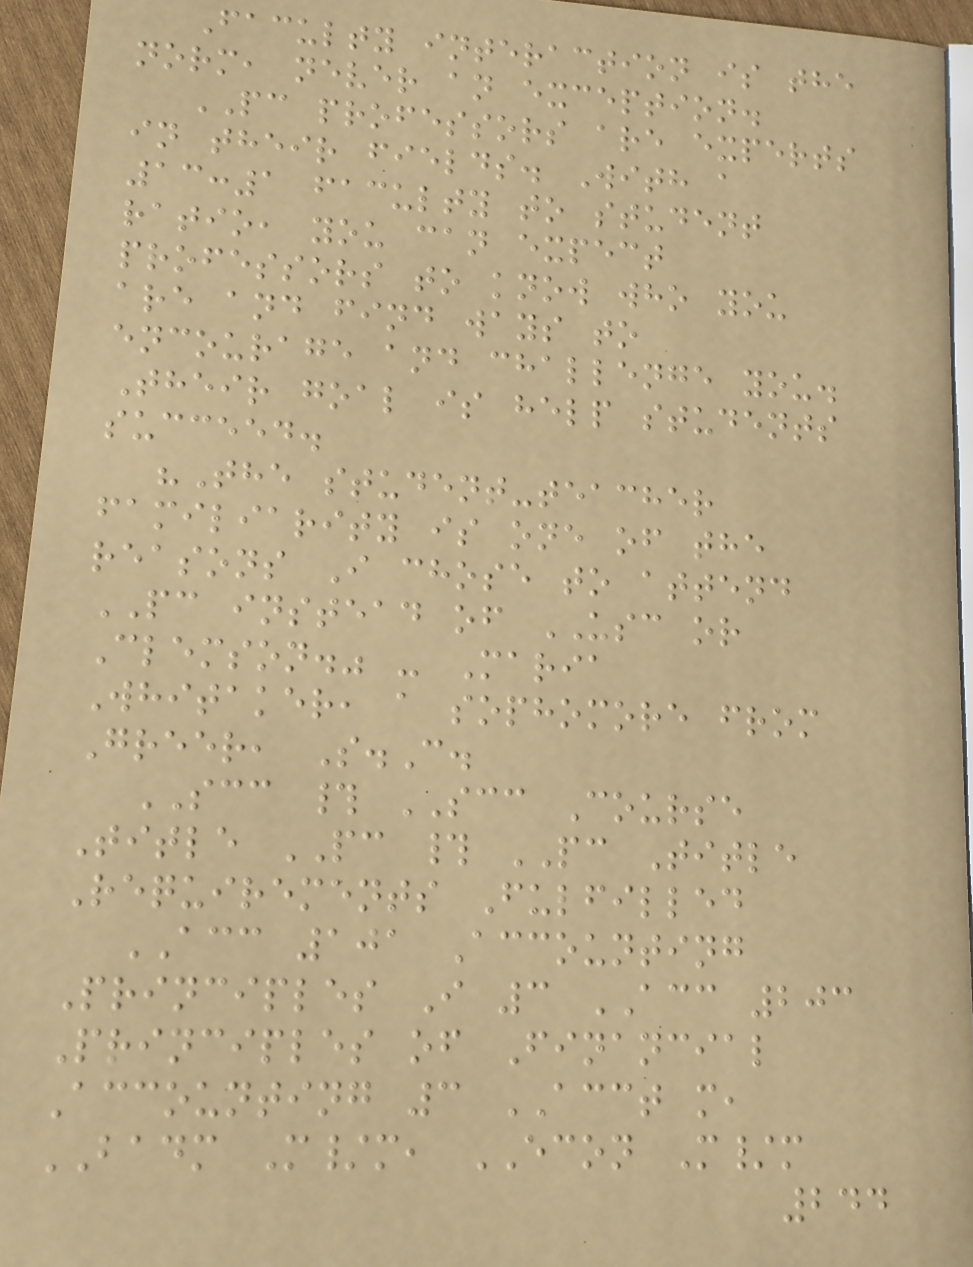Faculty interaction is the
norm, never an exception.
PC professors are experts
in their fields. With a
13:1 faculty to student
ratio, you can expect
professors to know who you
are and find ways to
encourage and challenge you.
Their goal is help students
succeed.
"The student-teacher
familiarity is one of the
reasons I chose to attend
PC instead of USC or
Clemson." - Maria
Whitaker, a sophomore from
Greer, S.C.
SCC # SCC Course
Title PC # PC Title
Requirements Fulfilled
ACC 101 Accounting
Principles I 3 ACC 203
Principles of Financial
Accounting 3 ACCT m,
BADM M/m, ECON M/m
244
